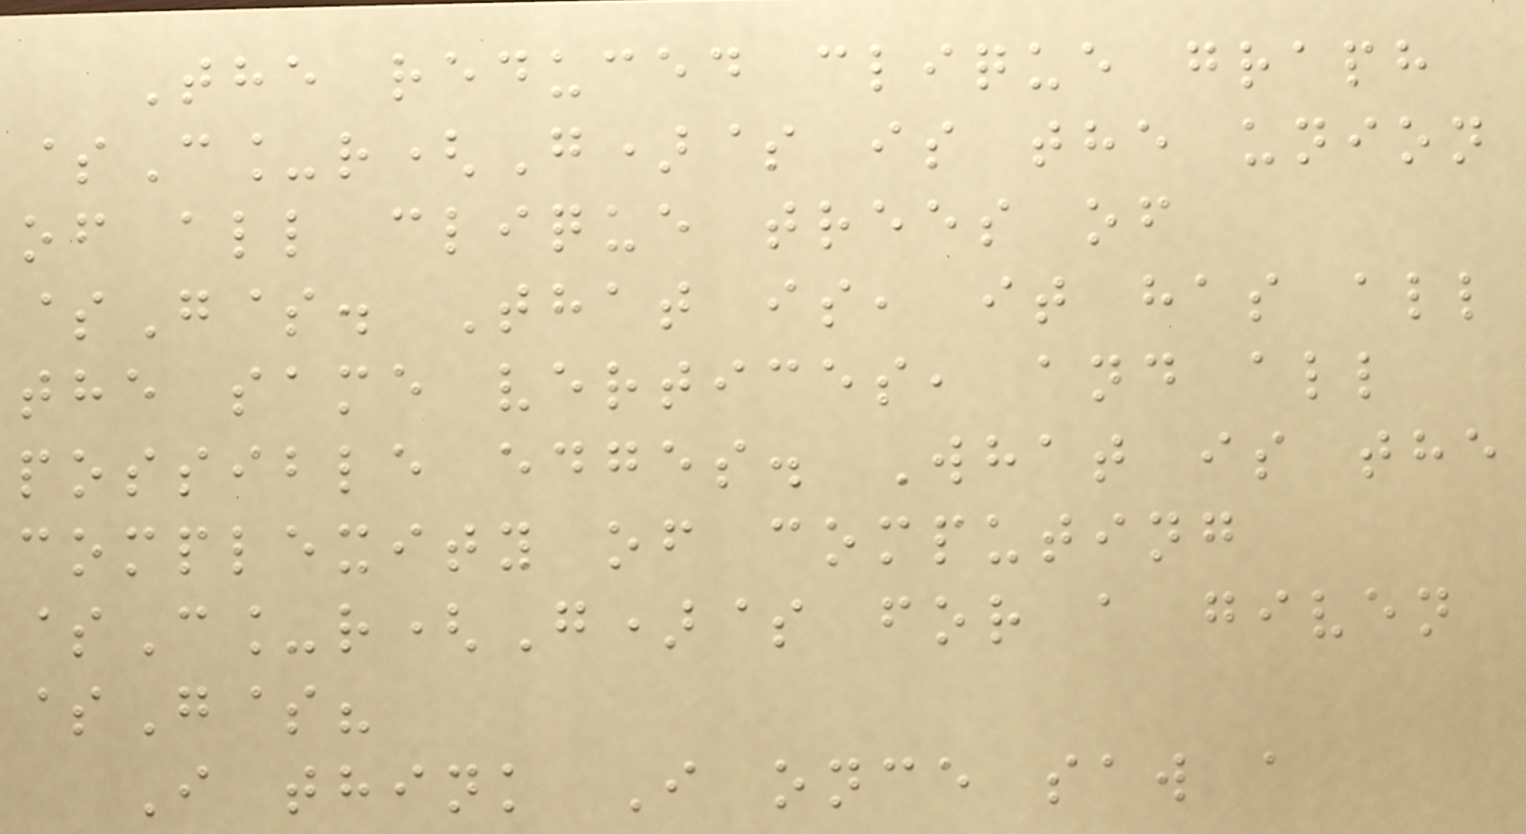The reduced clique graph
$C_r(G)$ is the union
of all clique trees of
$G$. That is, it has all
the same vertices, and all
possible edges. What is the
complexity of computing
$C_r(G)$ for a given
$G$?
I think I once saw a
